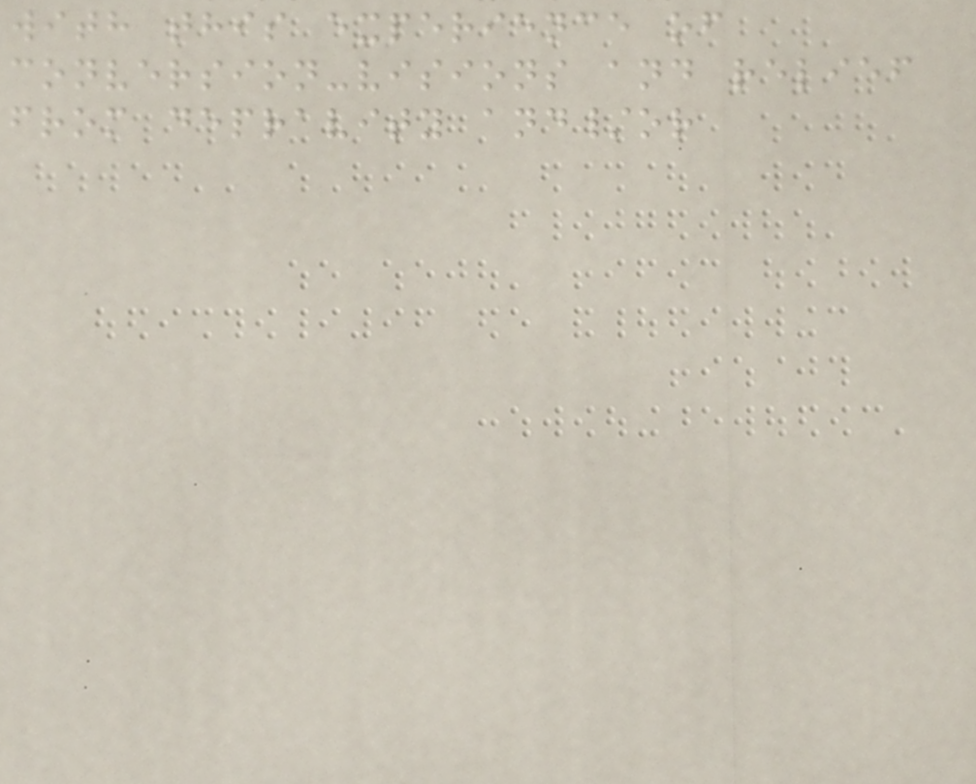with this experience of
conversion-visions and relief
from depravity and/or
